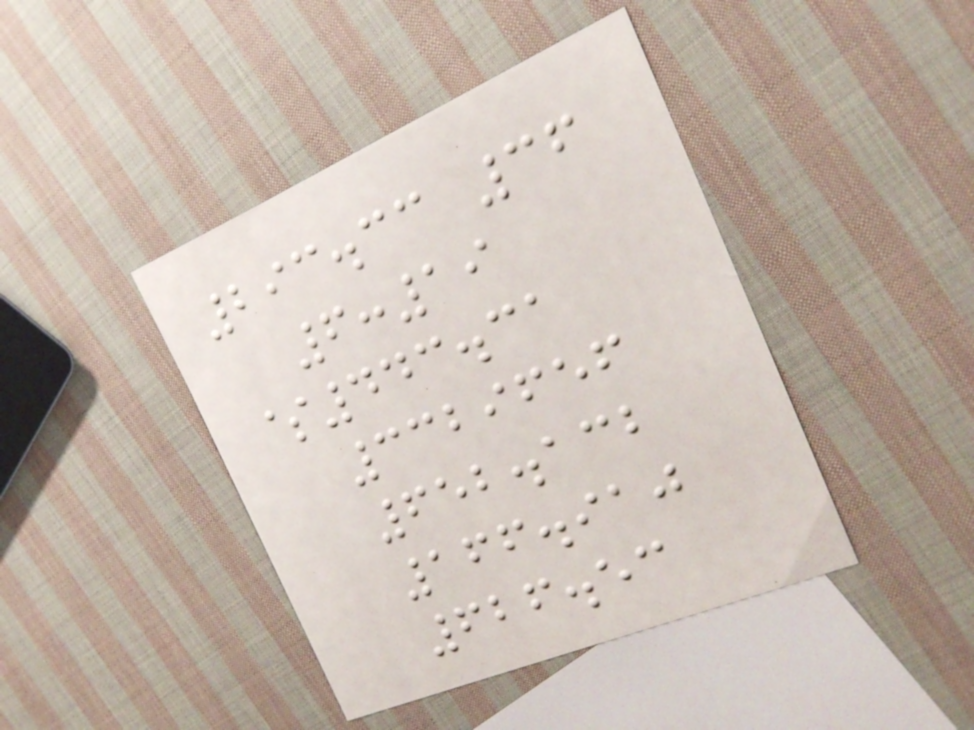293.33 36
6:19
$443.31
3329656
652.132
166.910
626.53
